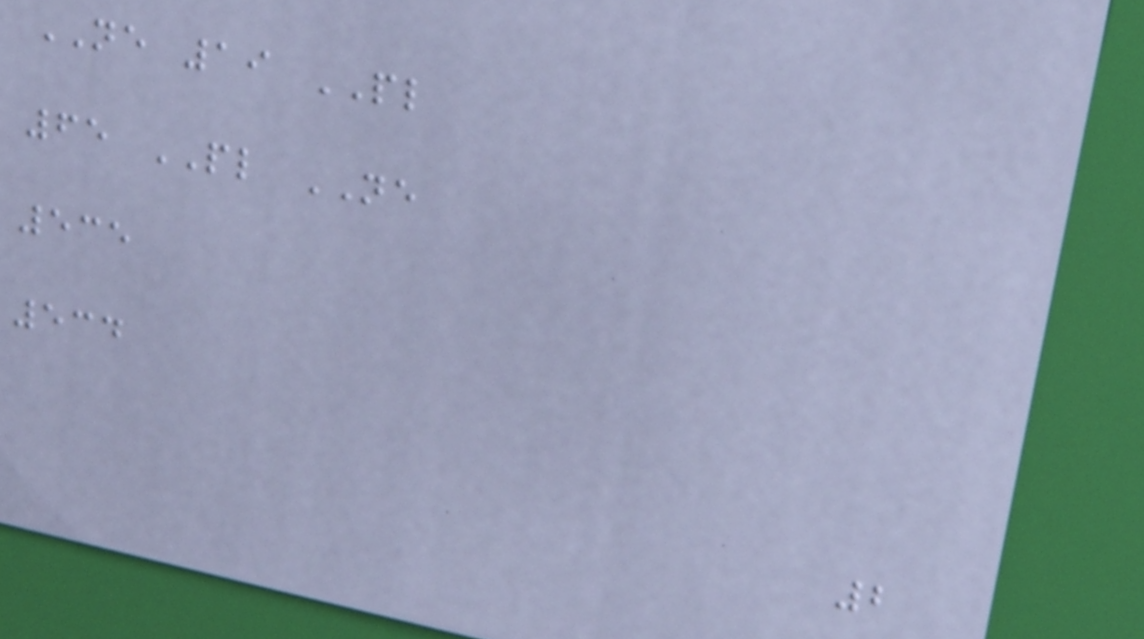NE 19 PL
65 PL NE
535
534
2
